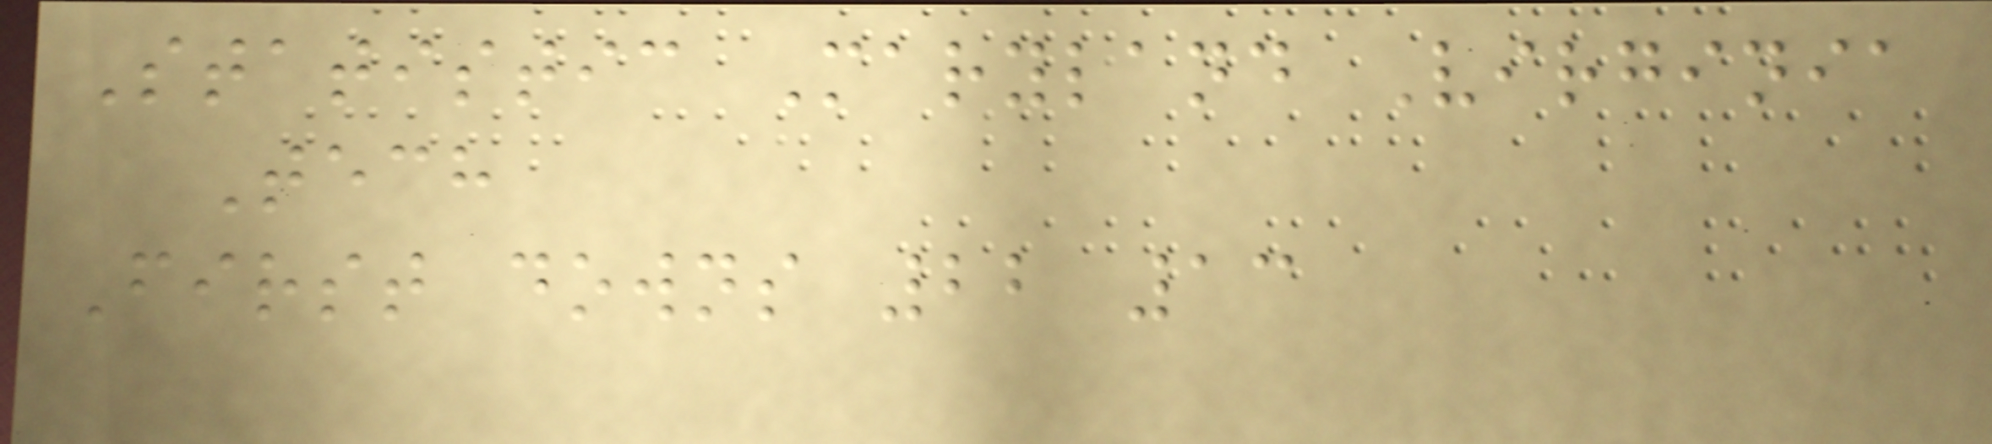Statistic Maryland Virginia
Tech
First downs 22 13
